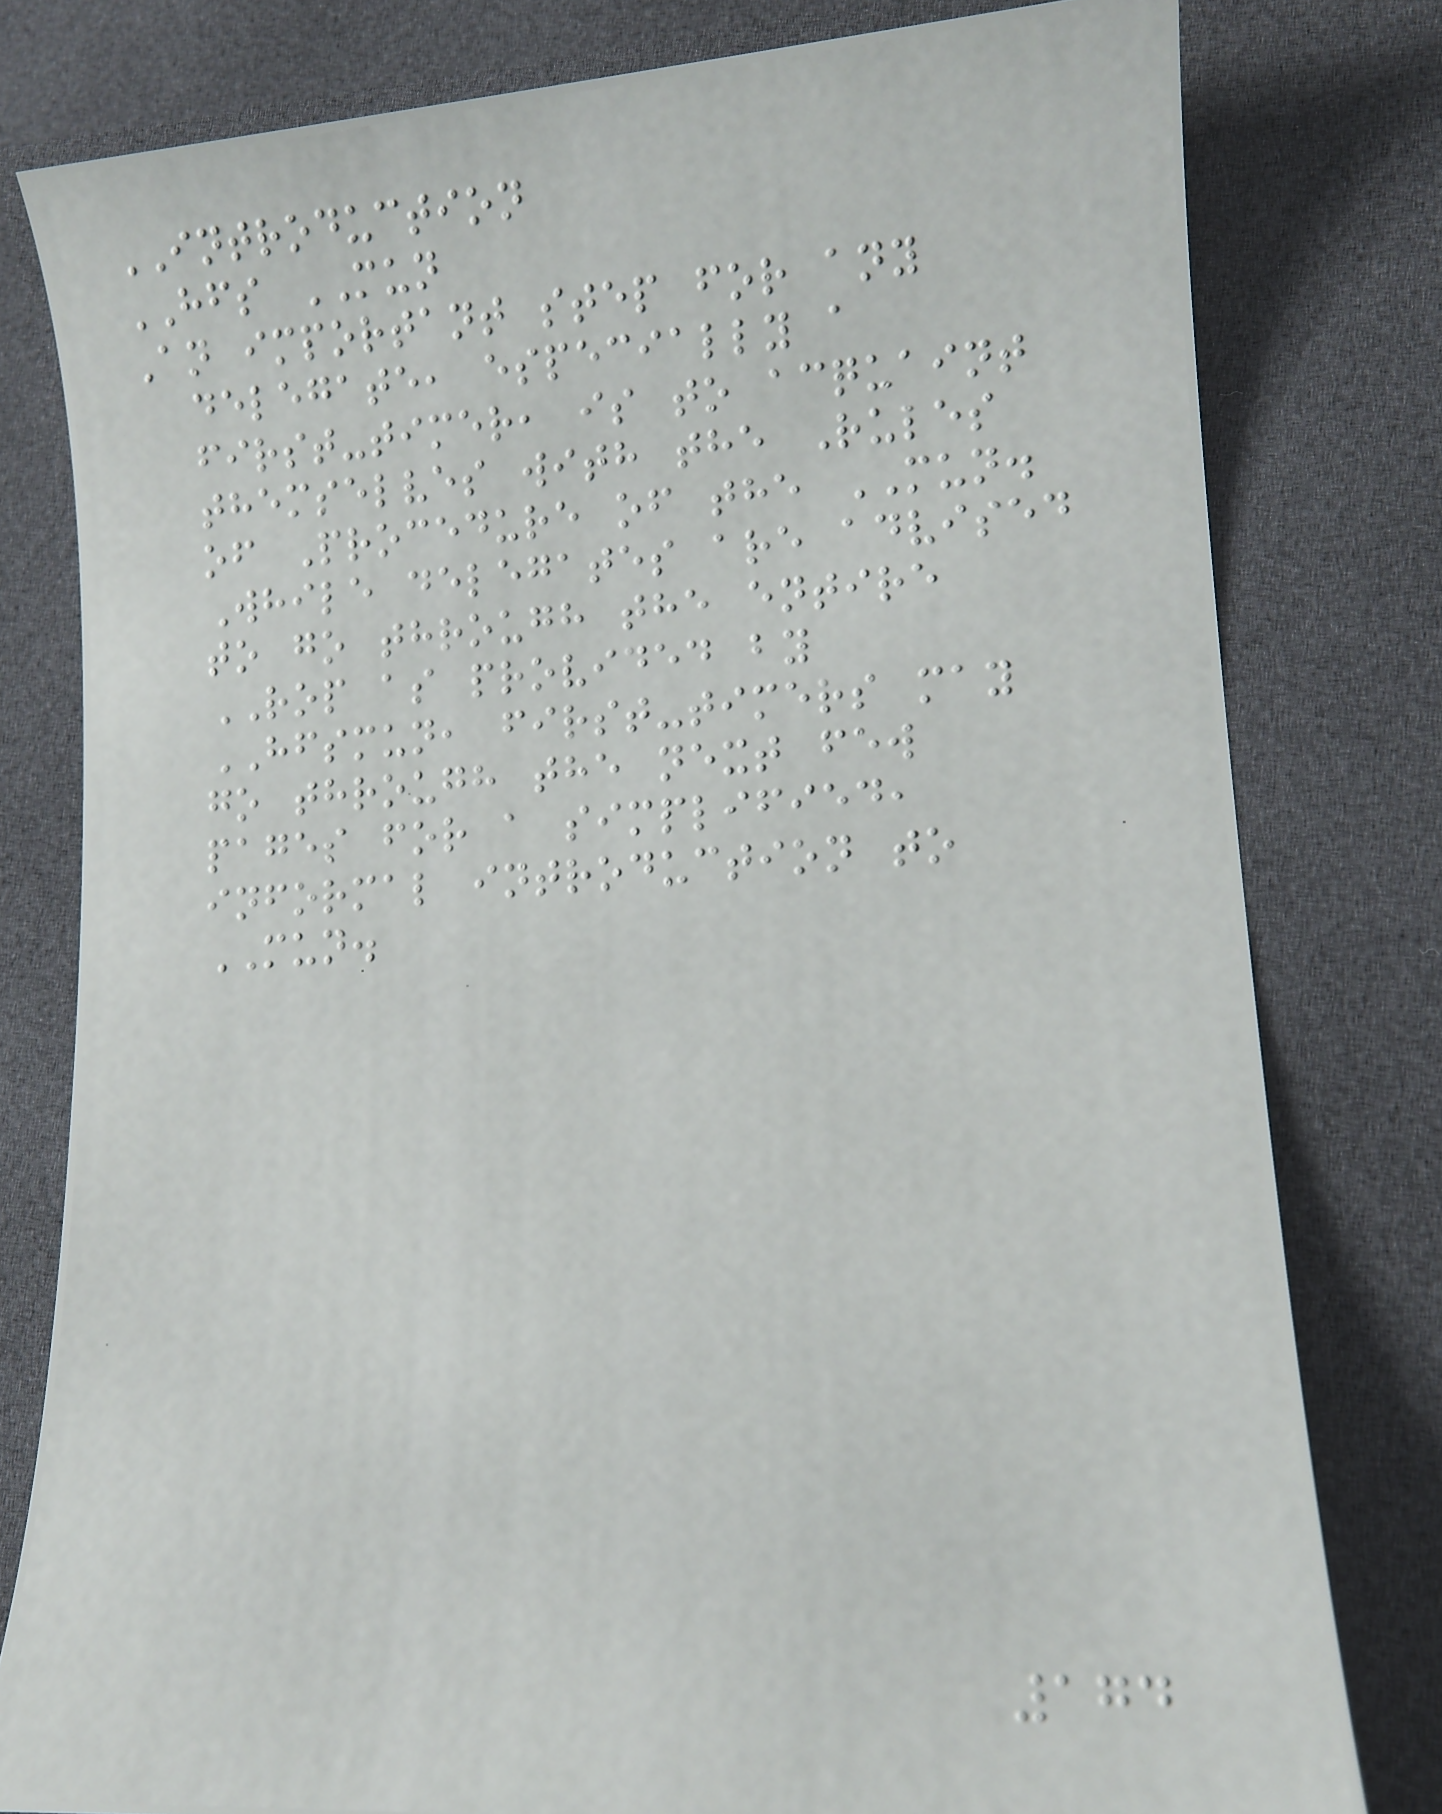INTRODUCTION
HFS MUN
An important step for any
delegate, especially a
first-timer, is to acquaint
themselves with the Rules
of Procedure of the MUN.
While delegates are advised
to go through the entire
ROP as provided by
HFSMUN, first-timers may
go through the next few
pages for a simplified,
informal introduction to
MUN.
174
